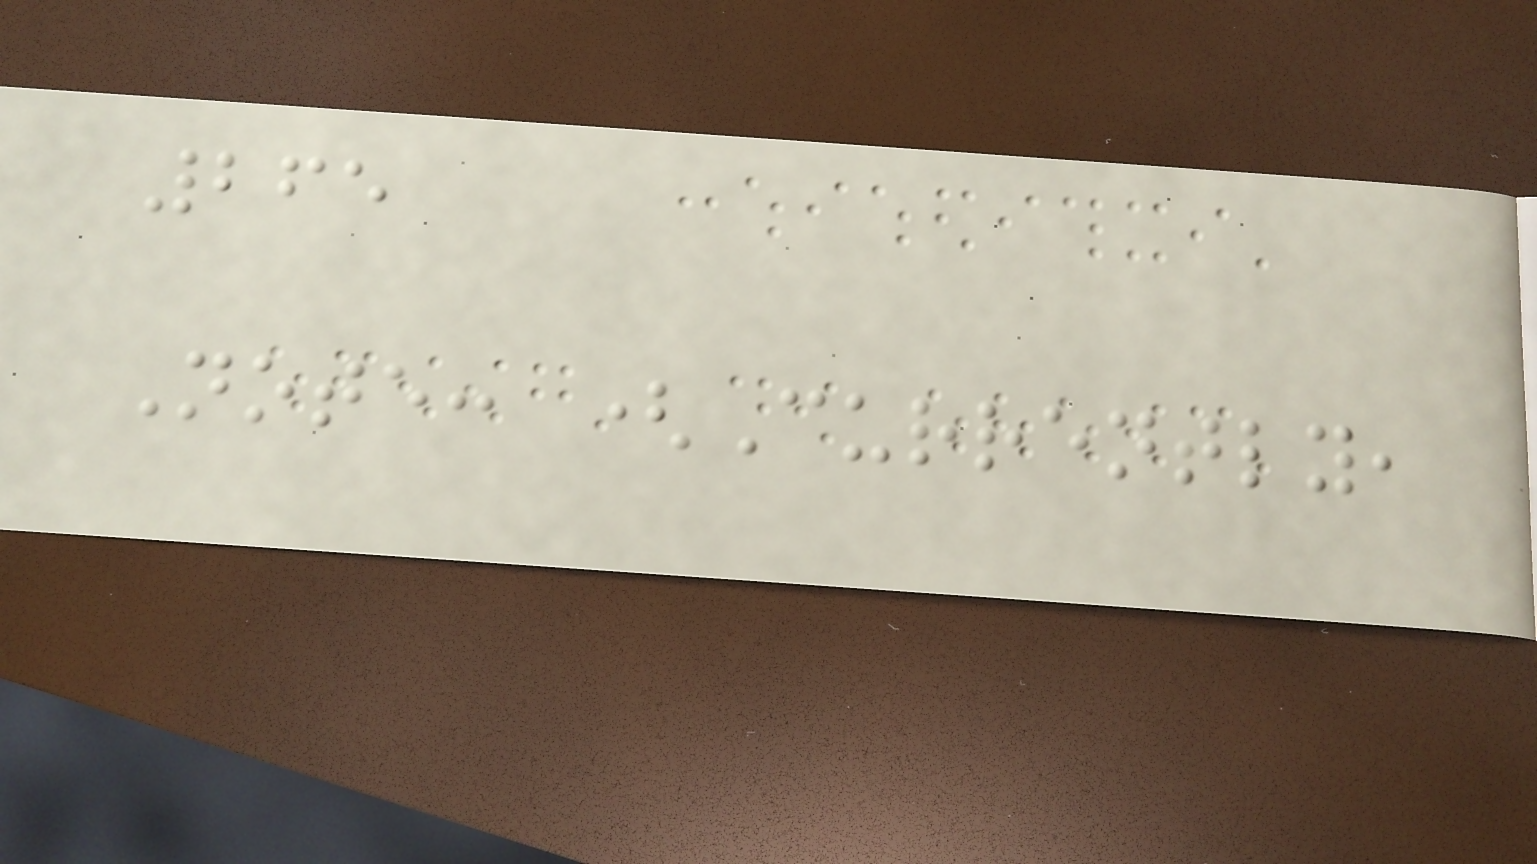265
Note: (Currently,
